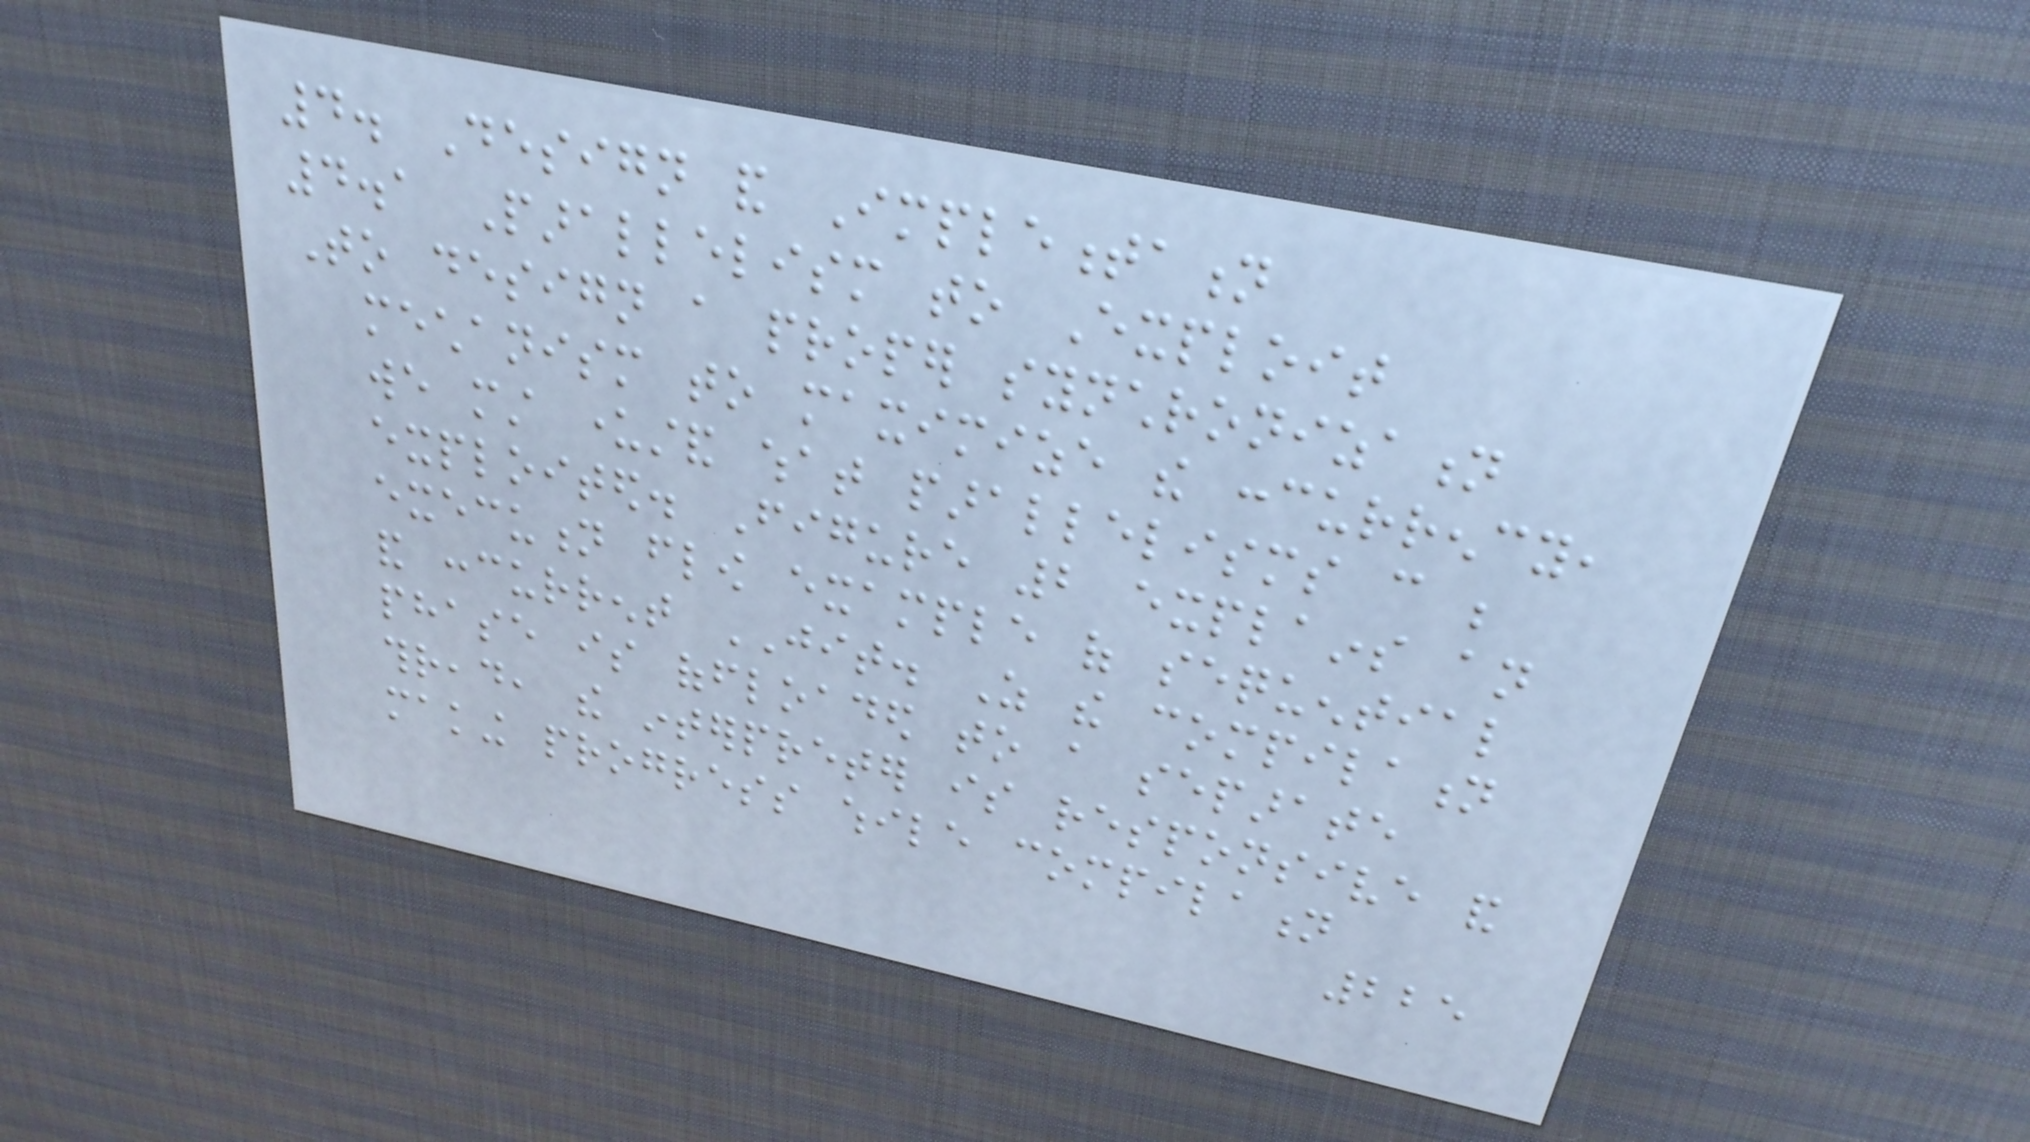4. Design and Implementation
4.1 Parallelism to Exploit
To design a proper synchronization
mechanism to maximize the concurrency,
we must understand what parallelisms can be
exploited. Figure 2 explains an
execution flow example of sequential
and concurrent JIT. As the compilation
phase is offloaded to a separate
thread, the interpreter is responsive and
making progress while compilation
225
